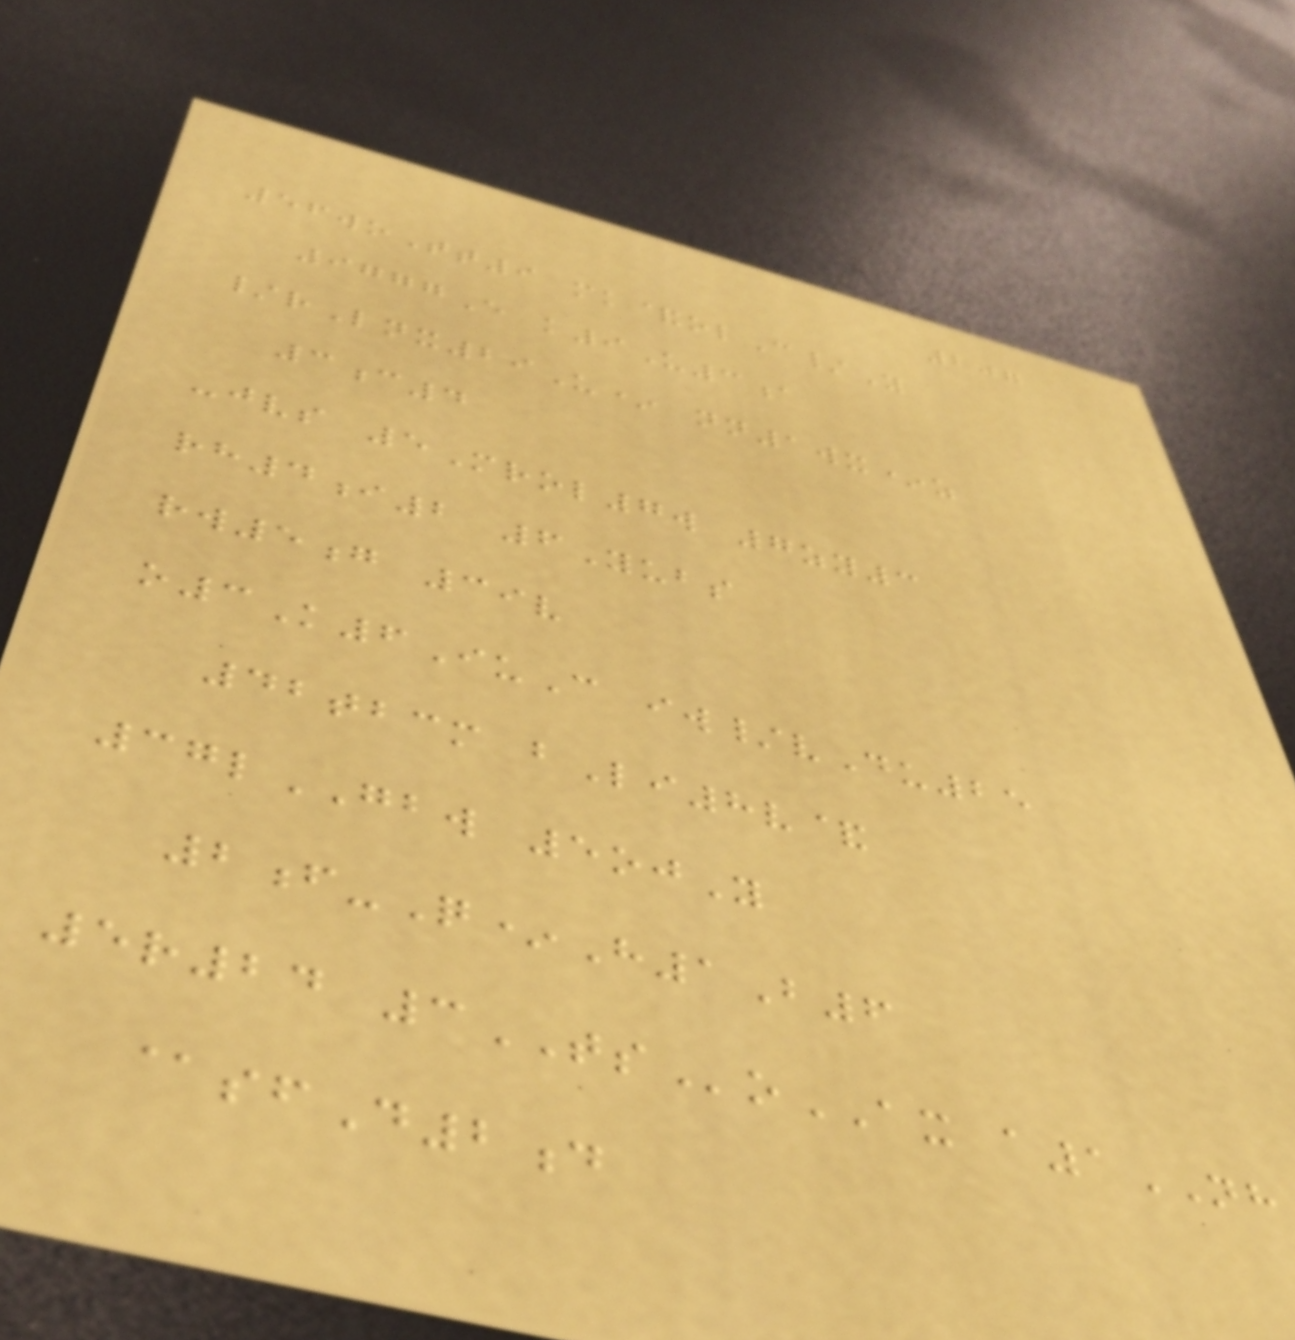207
56woTt9 mk&olC/Y
9777E k9U3a
/rLnx29U* nn1wx*z
3c4
-jvs 5Mrol7w 7zy3
rh4i2 6Yubs
rw5g 39v
o3K6IuC iw/vDu25
42tbcm bLi8v&
37lGBW 5ojY
2f-Q*H1B6
5r24 3TSoAX a1NH
@sfD2d
